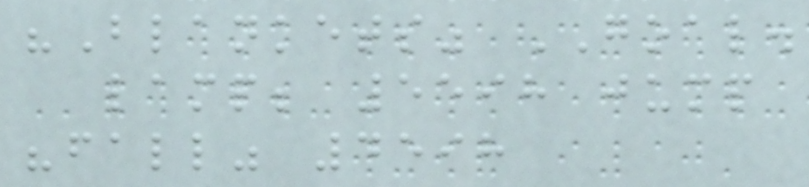"Blankets" GOAL.
lamp; 5598 jump
"fall" 4598
